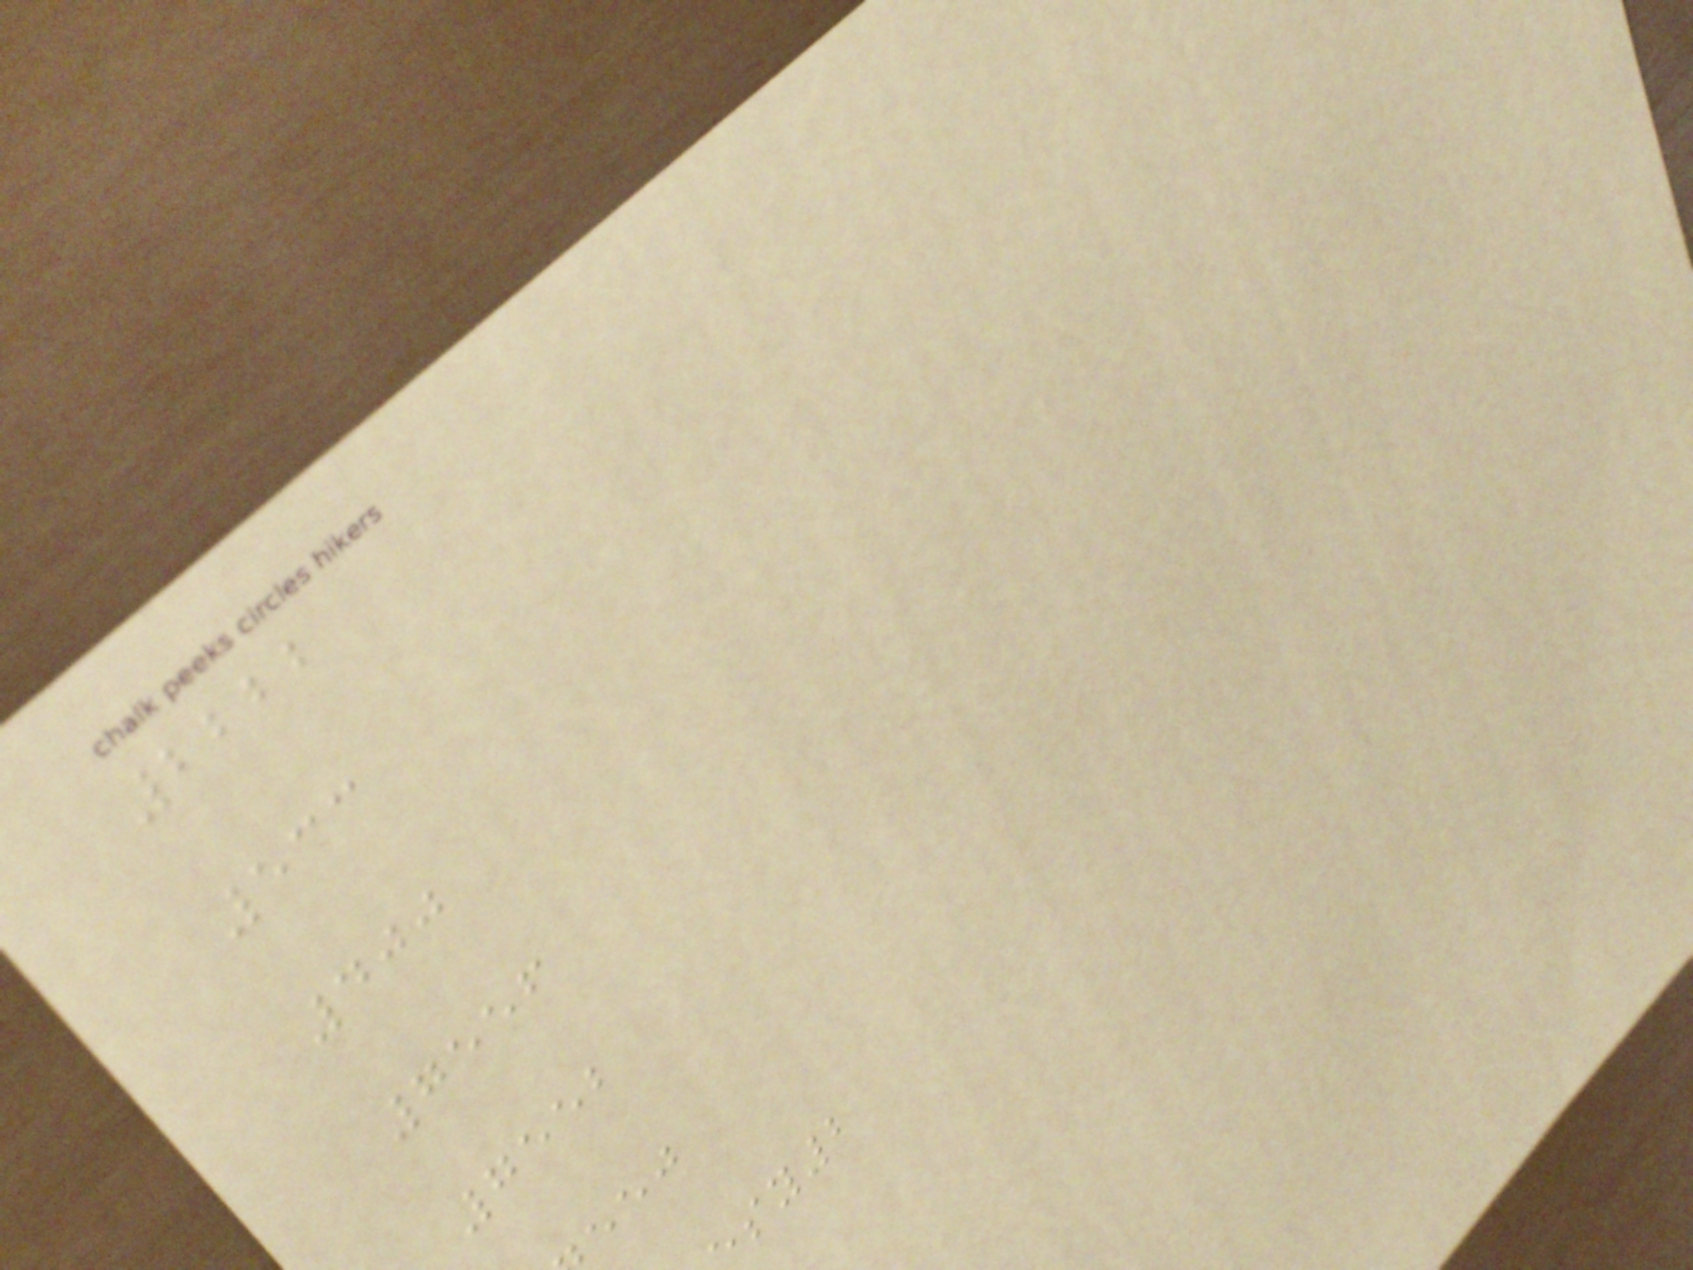2222
533
400
7556
7552
sy2
